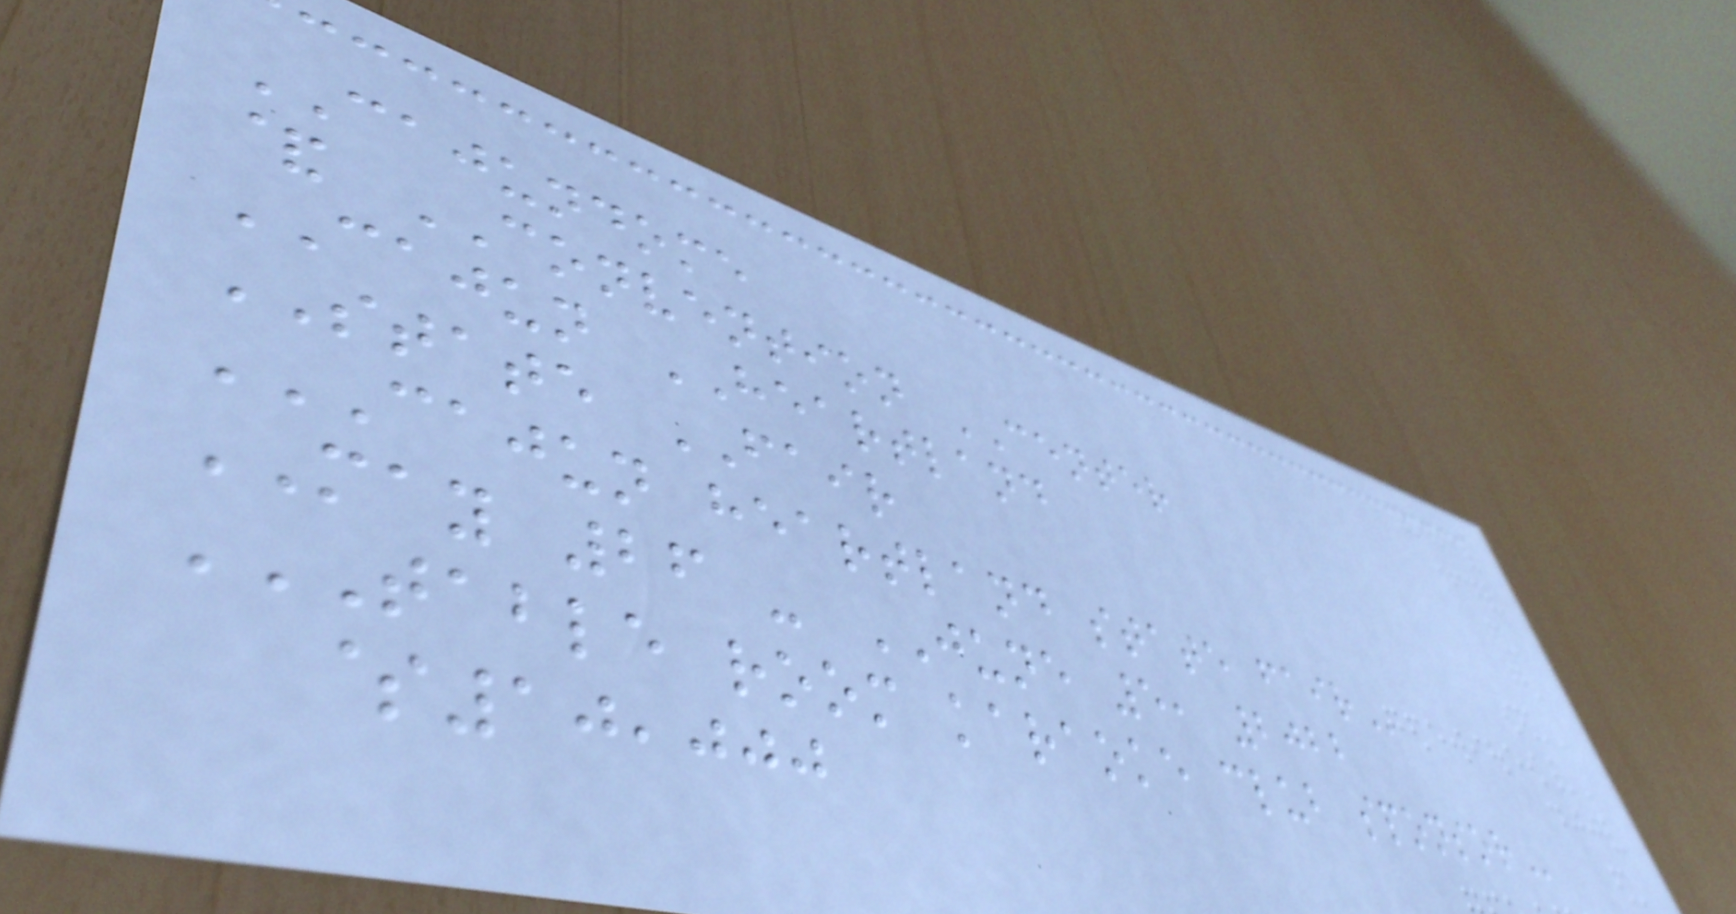CAJUNDOME
& CONVENTION CENTER
CAJUN HEARTLAND
STATE FAIR
CAJUN HEARTLAND STATE FAIR
MAY 26 - JUNE 5, 2022
TABLE ROOM KARAOKE CLUB SPONSOR
$10,000
